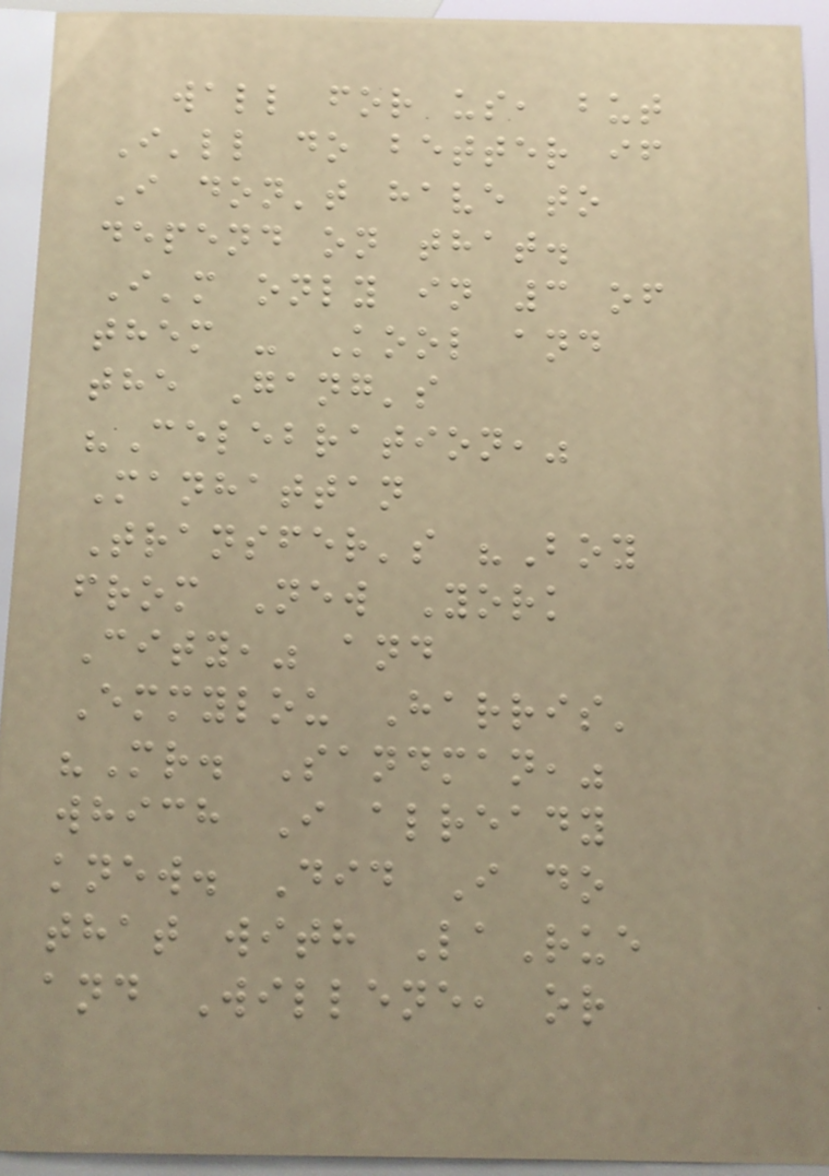wall for us, but
I'll do better if
I don't have to
depend on that.
I'm only in 3 of
them - Kool and
the Gang's
"Celebration,"
Manhattan
Transfer's "Boy
from New York
City," and
Emmylou Harris'
"Mr. Sandman,"
which I already
knew. Did I do
that with LaRue
and Willene, or
